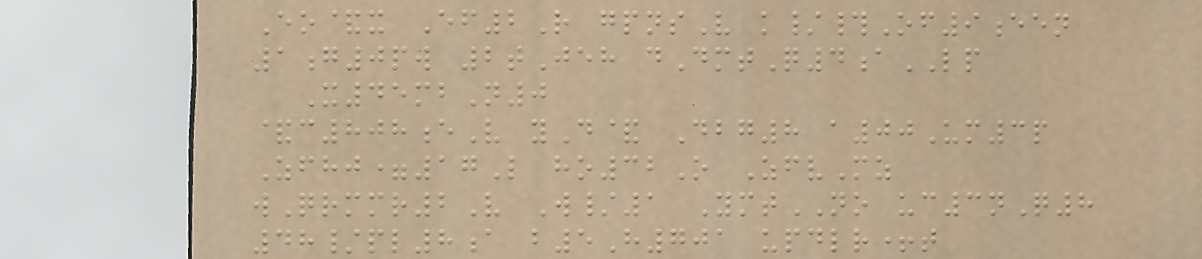Eo&x Ef2R gpnsV k/#Of9een
1g0pw 2tJeh dDmtQ4aLP
X45mbN0
&c808eV yD& Dbg8 a00Um3p
Zfhj=17L ho32O ZfvMz
wQrmmr2V W/1 YmtNO uc3nQ8
48/pl8a b5H701 updlr+t
